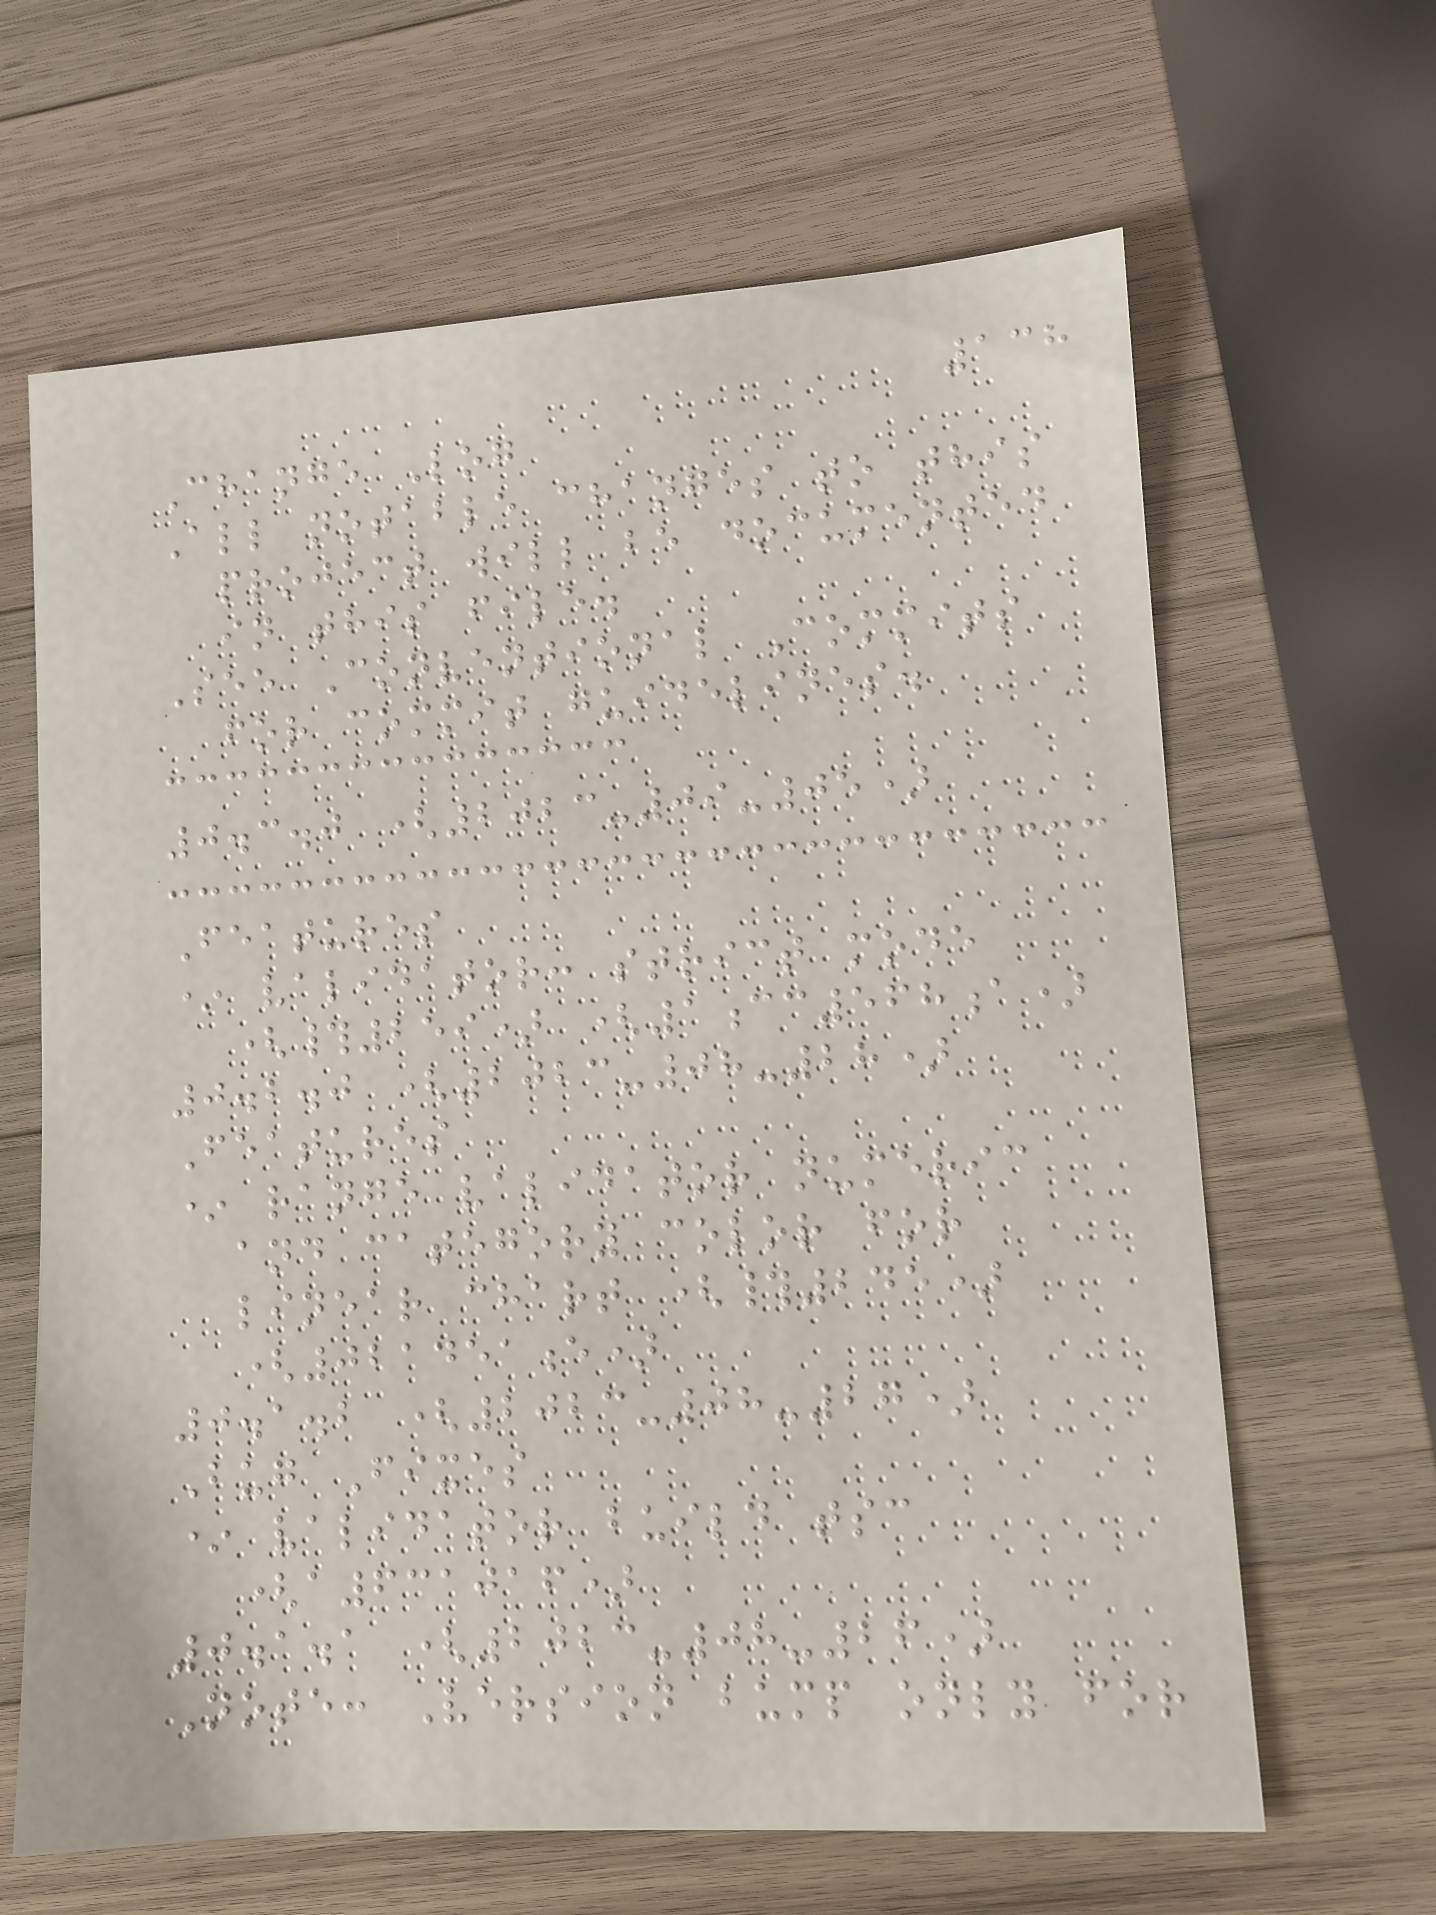138
Change Log
All notable changes to this
project will be documented
in this file.
See Conventional Commits
for commit guidelines.
0.3.0 (2023-09-05)
Features
* validator: strict mode
(#259) (1cc568a)
0.2.0 (2023-08-28)
Features
* range validator numeric
and category color for
linear chart (#245)
(021451e)
0.1.2 (2023-08-27)
Bug Fixes
* validator build tsc
(a631016)
0.1.1 (2023-08-26)
Note: Version bump only for
